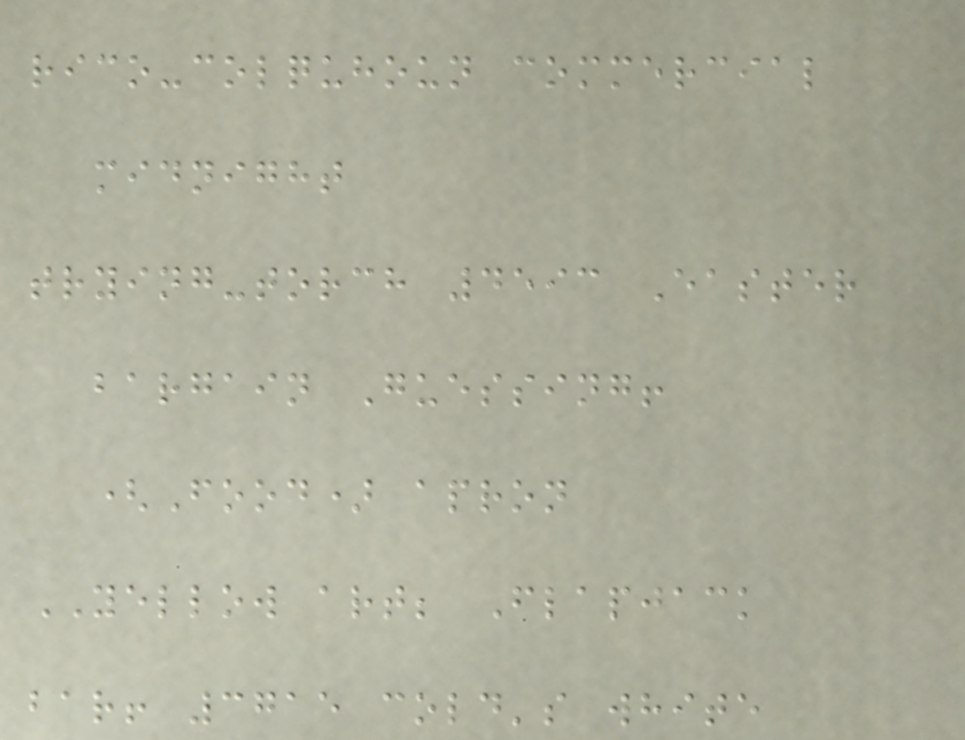rico-colquhoun commercial
midnight
trying-torch 4593 Easter
bargain Guessing!
(Food) apron
YELLOW art; Flapjack
bar! 3715 cold's white
